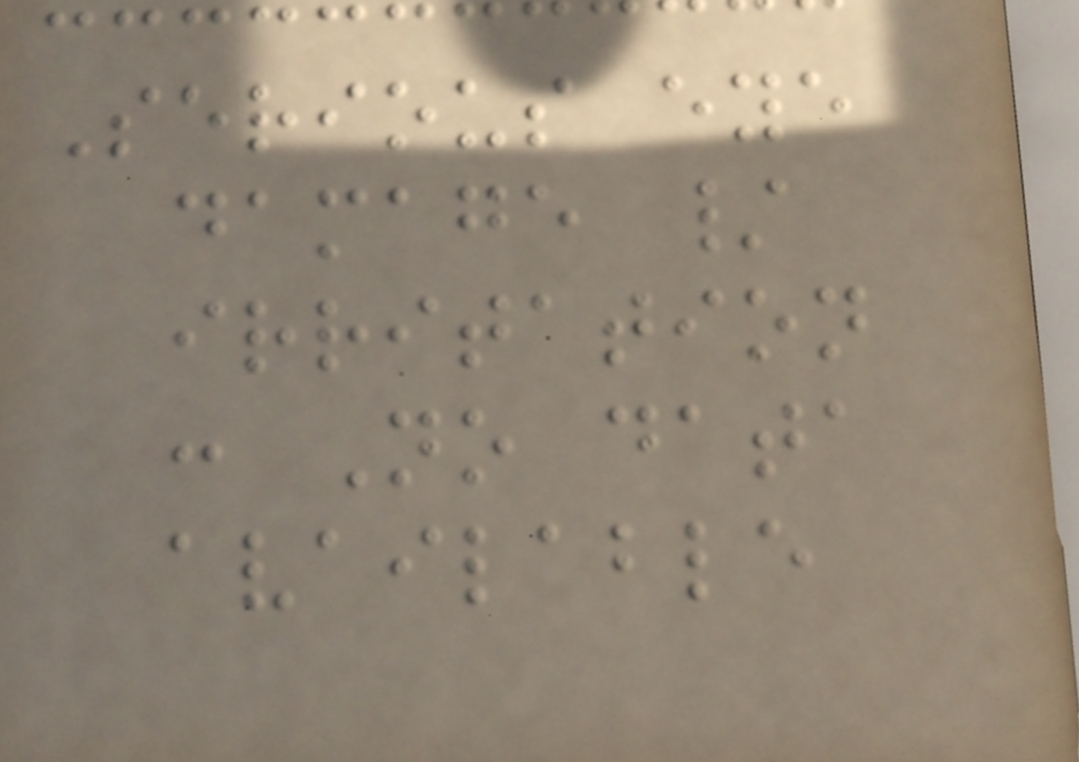Serious eye
damage /
irritation
: No data
available
